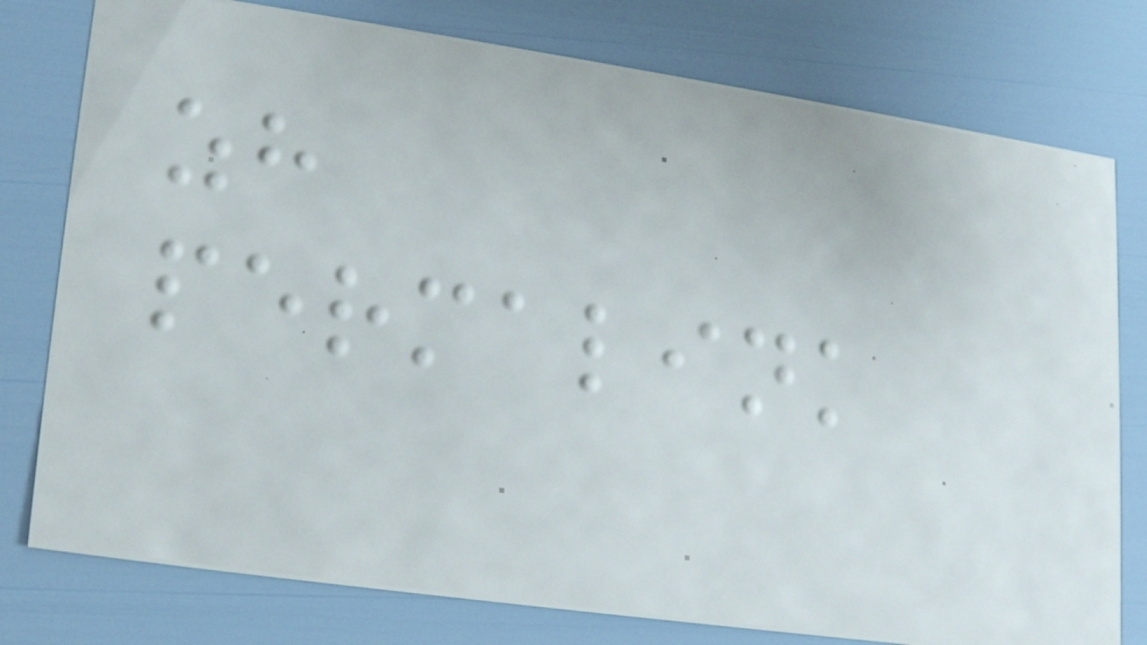zh
permalink
